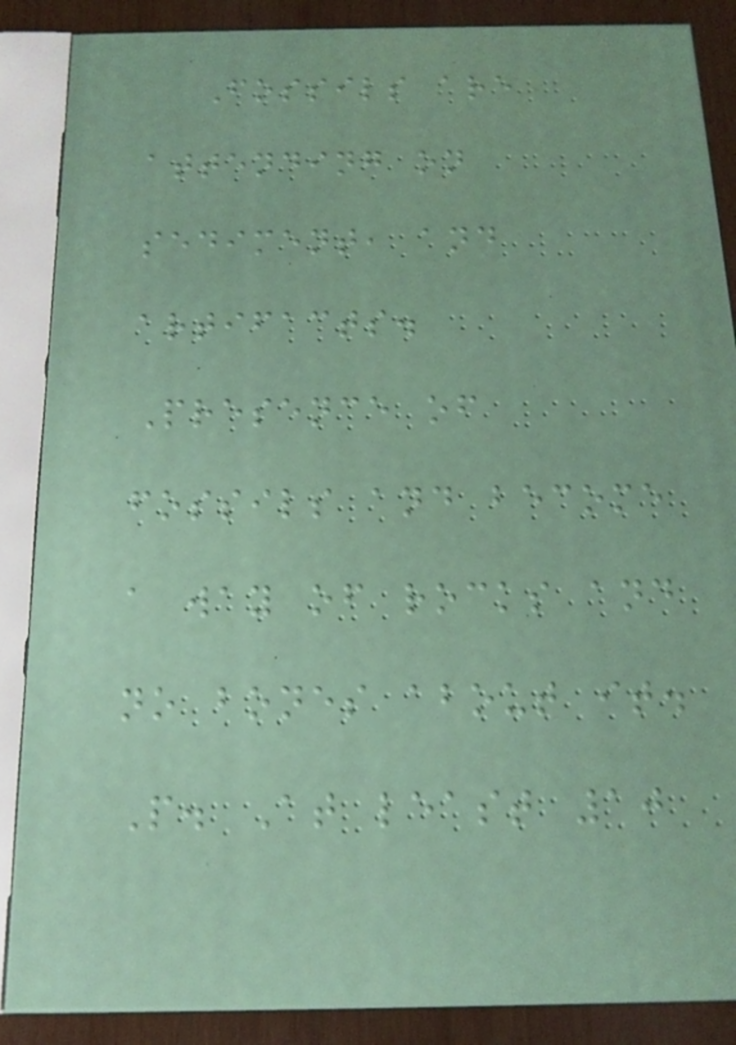Fossils are
attending on
sediment, and
artifacts.
Presence of
fossils and become
a way of rocks and
no bones about it.
P. At least 10
